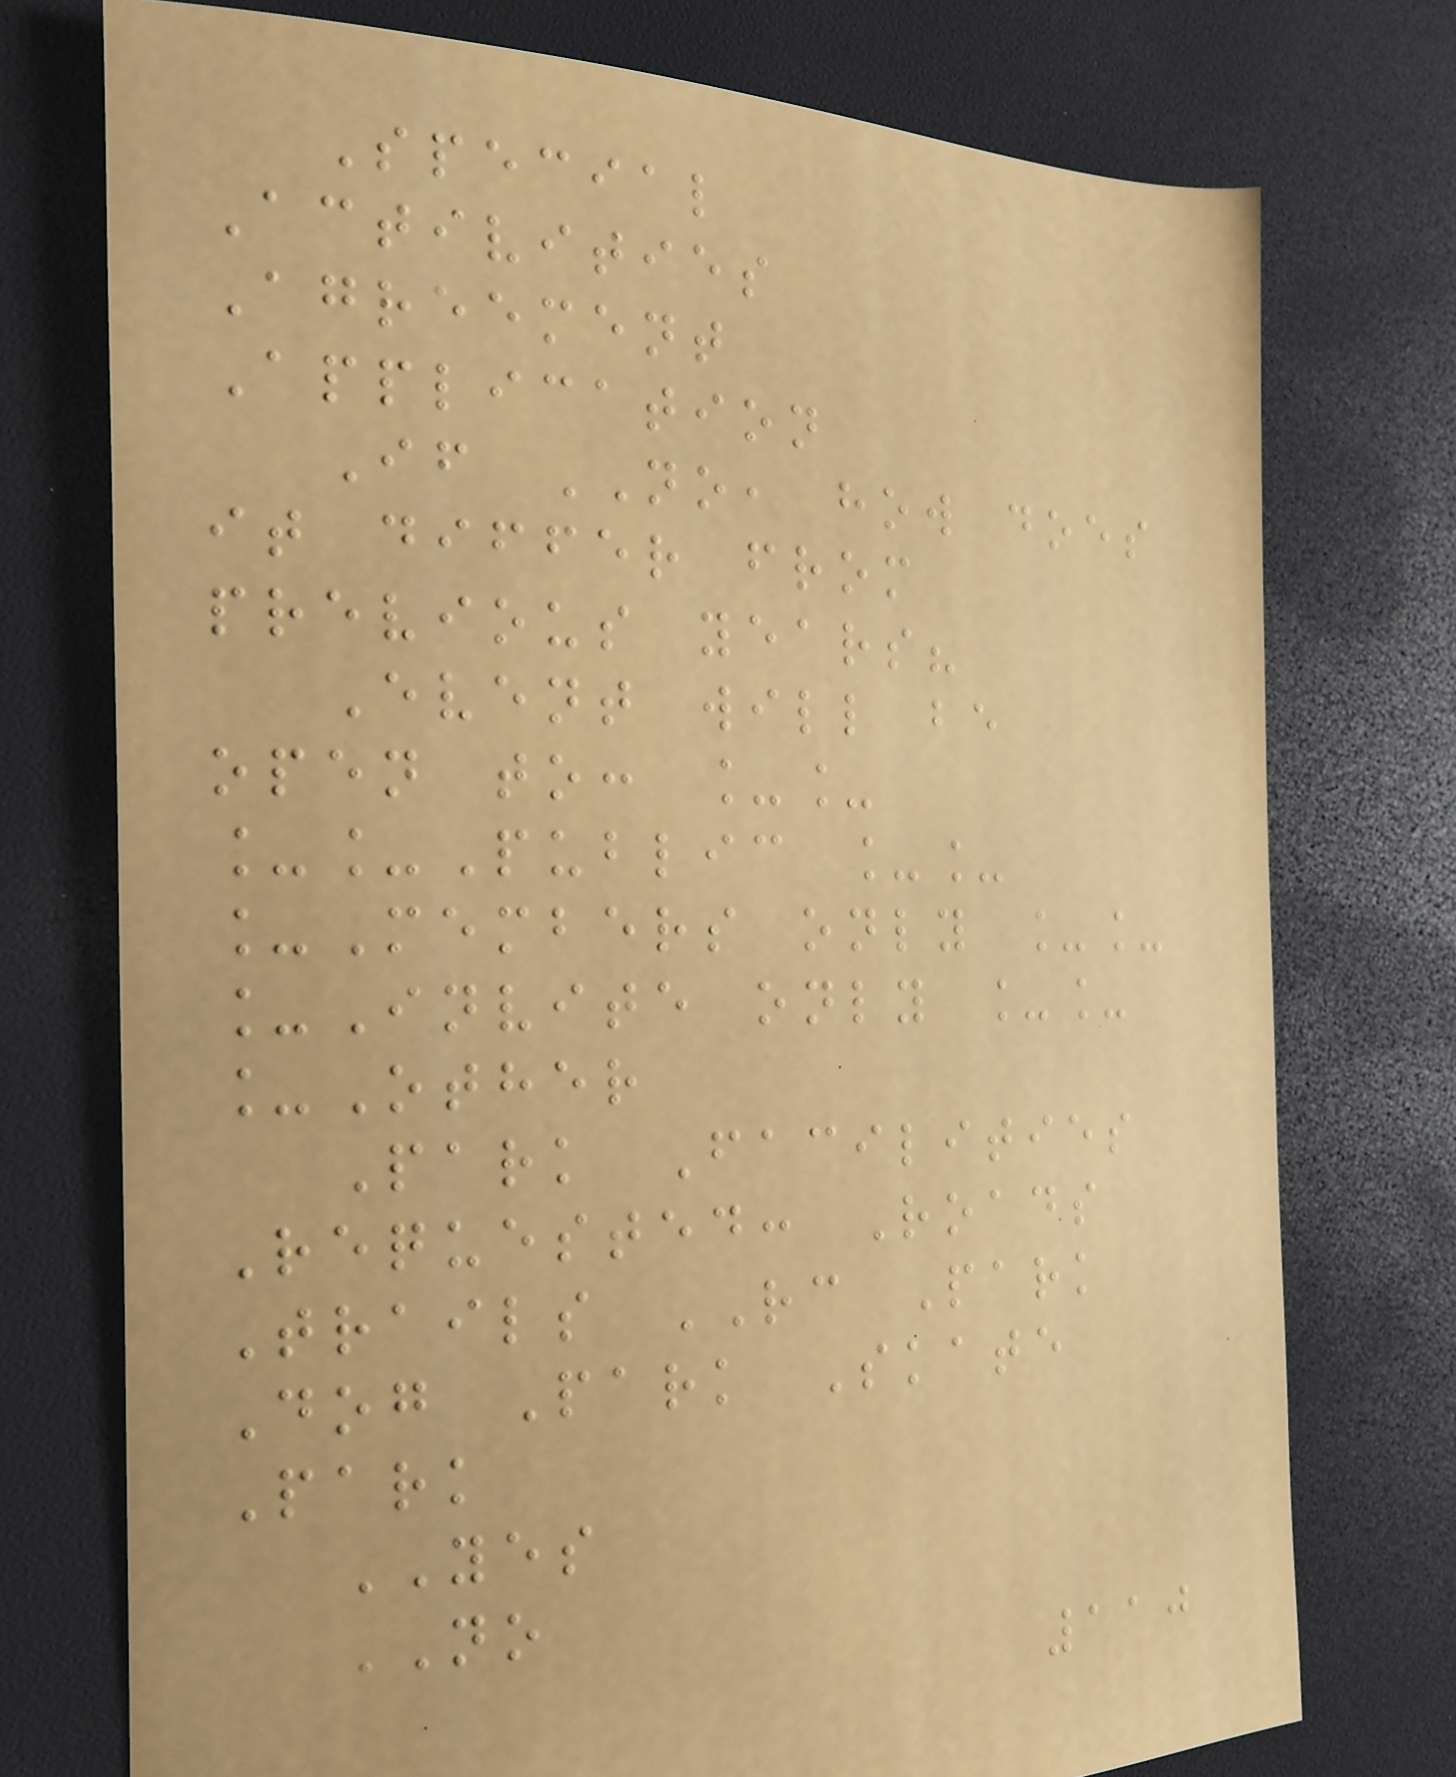Special
Activities
Agreement
Application
If NO, how does
it differ from
previous years?
Event will be
open to: __
__Public __
_Members only __
_Invite only __
_Other
Park Facilities
Requested: Roads
Trails RC Park
Dog Park Skate
Park
YES
NO
110
